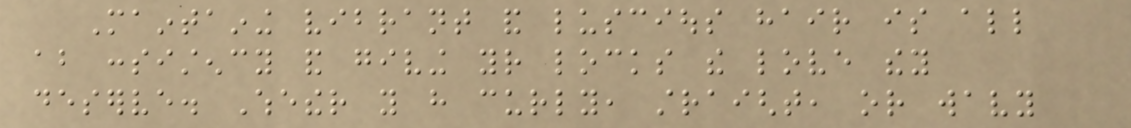Maintaining vibrant and luscious hair is all
about consistency and giving your locks the love they
deserve. Whether you have curly, straight, or wavy
